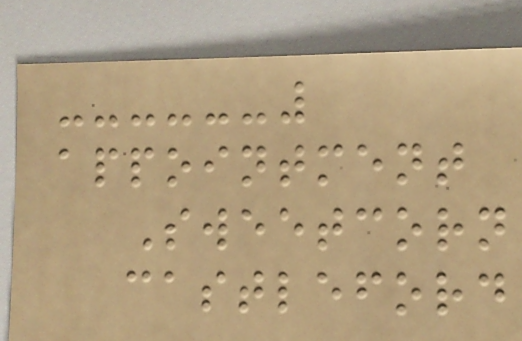appointment
Sweetcorn
castleford
